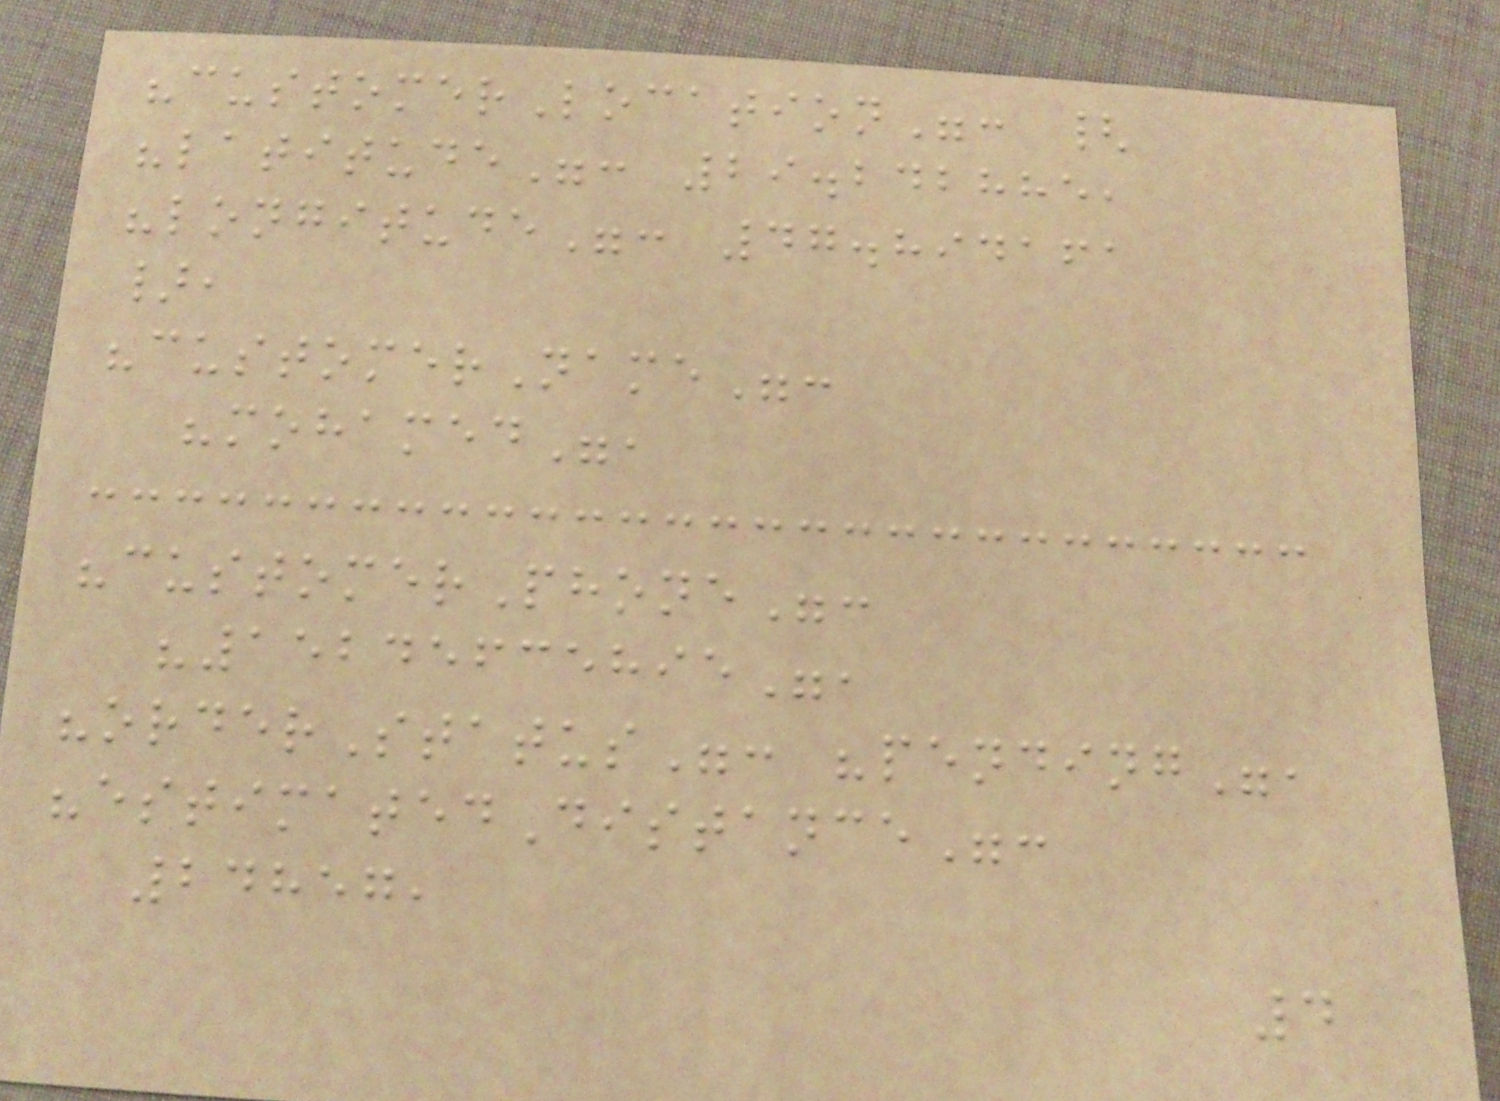"customerLocation": {
"latitude": 29.242885,
"longitude": 47.894161
},
"customerName":
"mohamed",
"customerPhone":
"15245635895",
"orderStatus": "pending",
"estimatedDistance":
24857,
4
